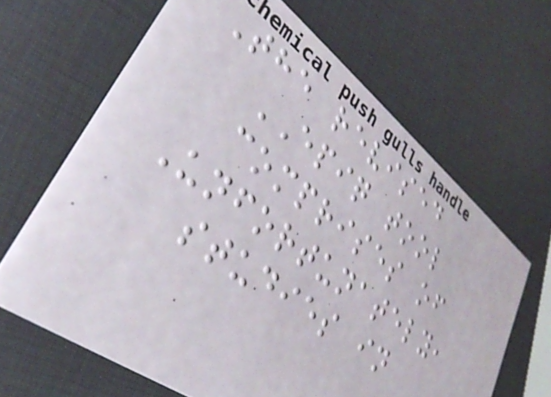The revised
EPIQ tool
comprises of
Unfortunately,
studies in
